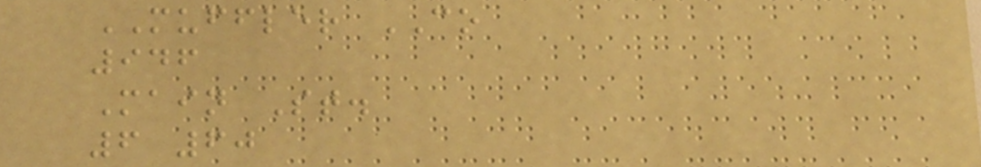MUFFLER CO
946
Main St.
6 60
